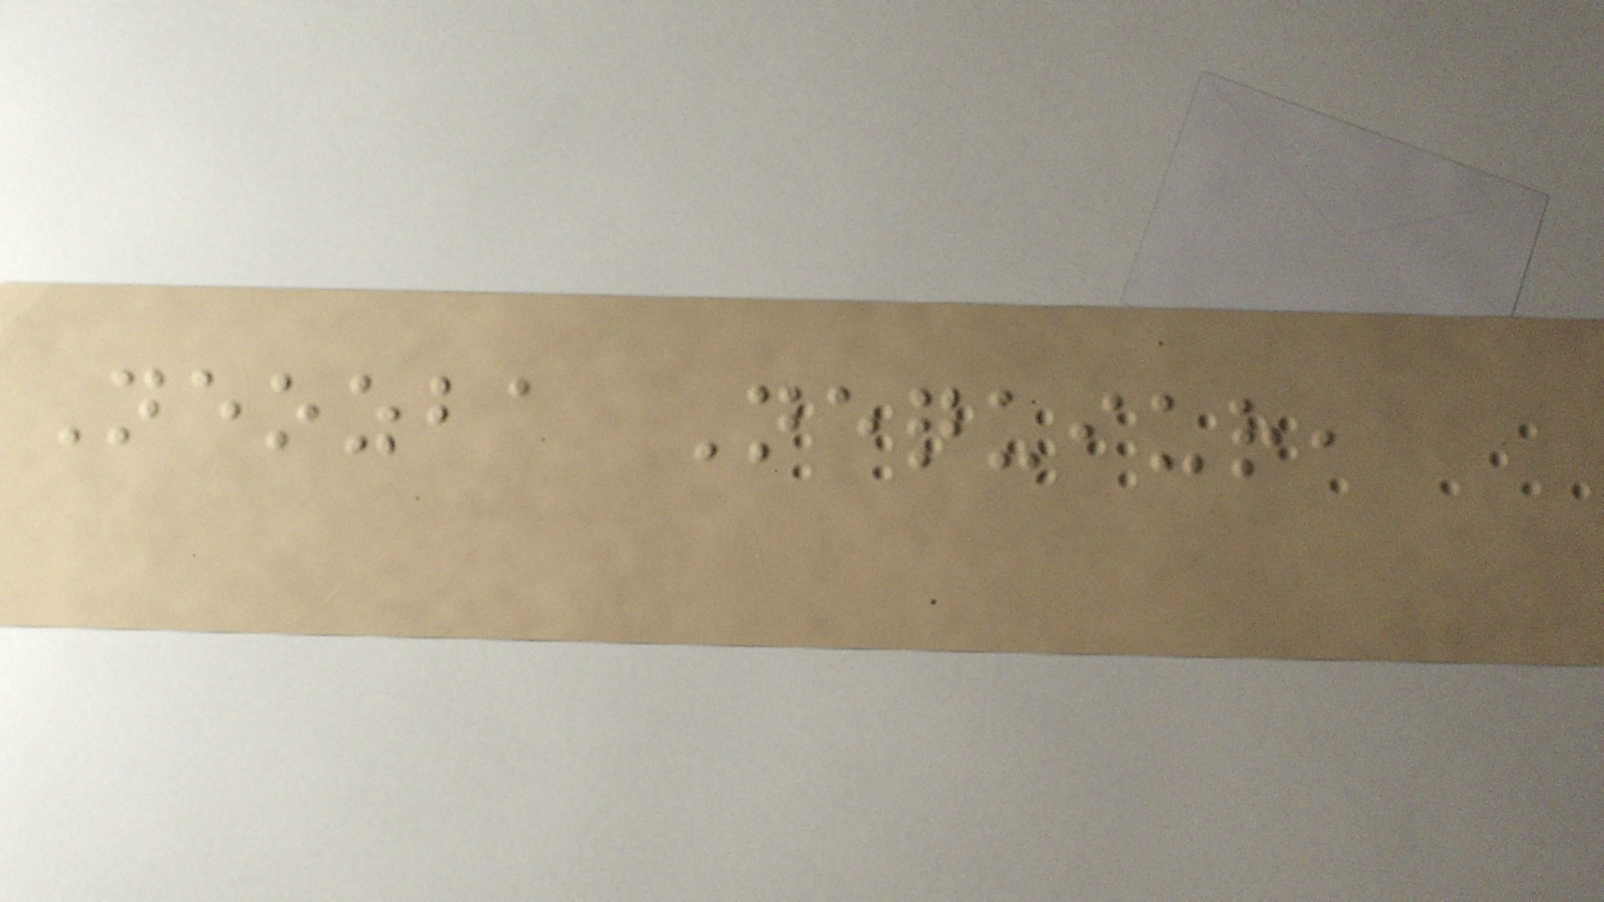Neozba Nequiur,
